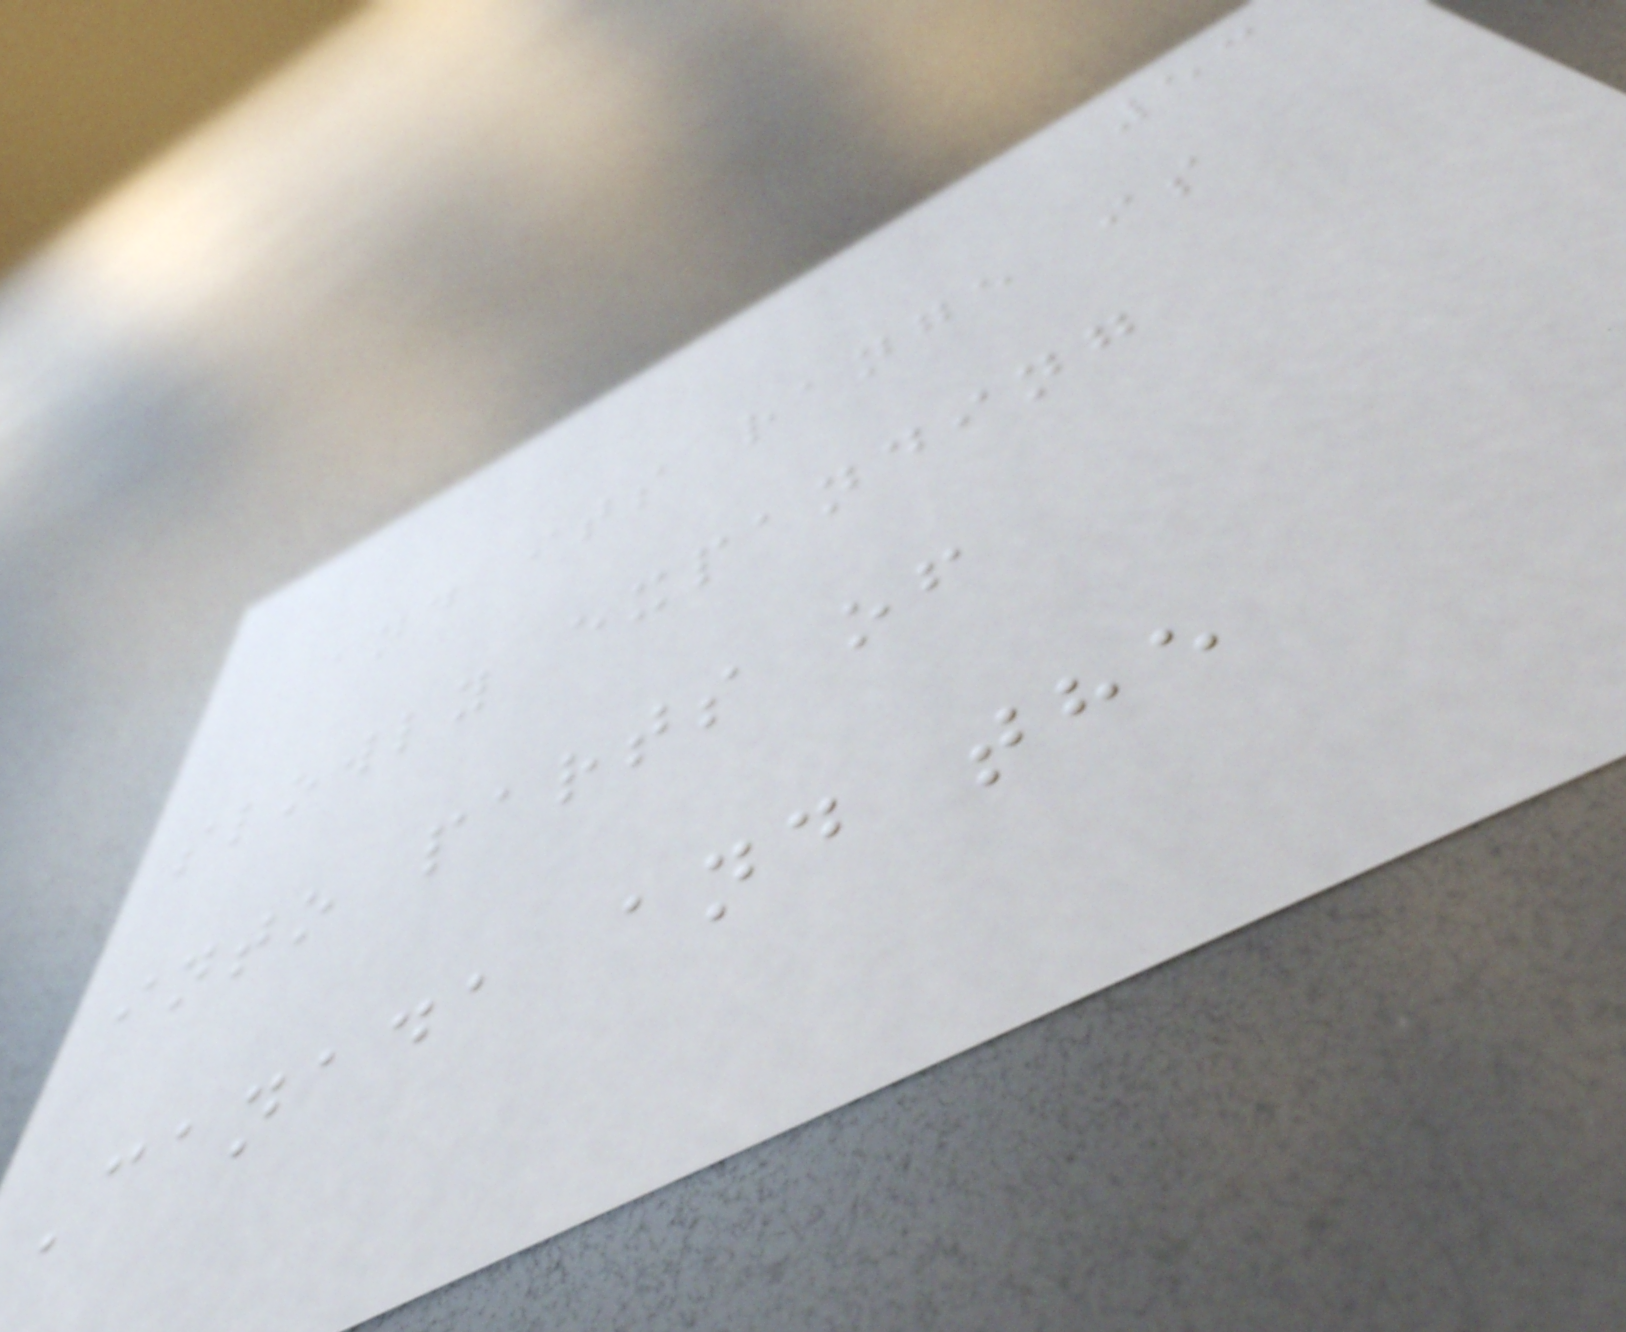53
and its range is
slowly expanding
into parts of
Canada and the
